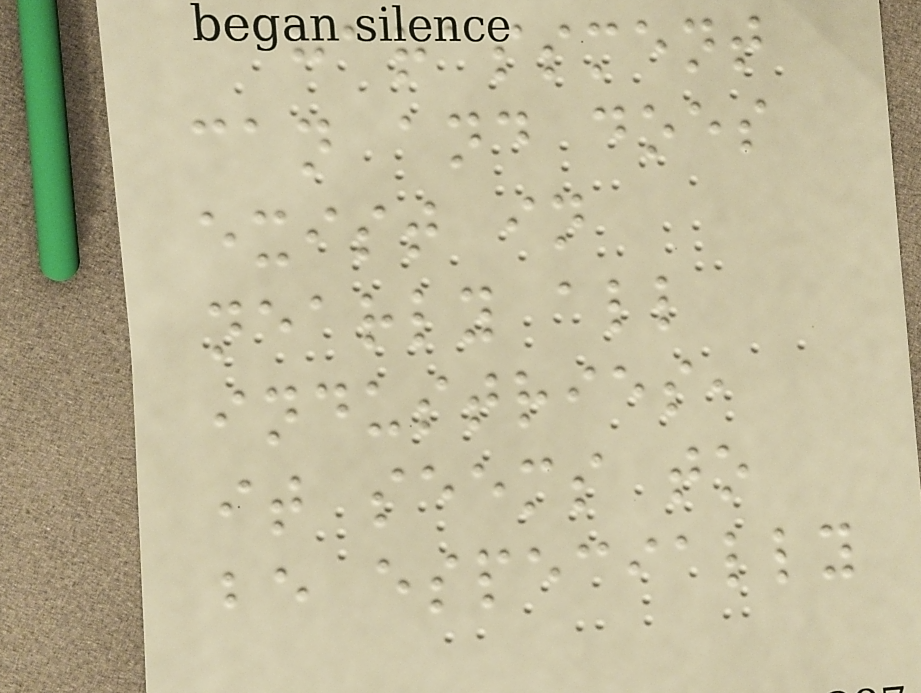harassment
can and does
exist in
nearly all
industries,
it seems to
be especially
